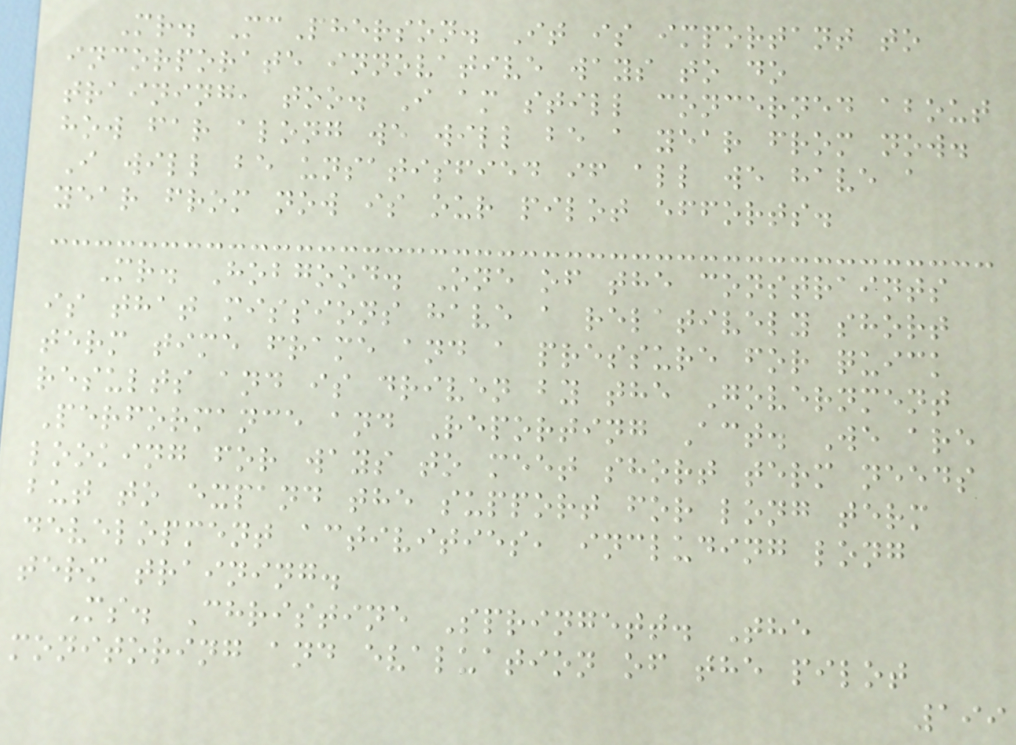Mr. McPherson. It is important to
incorporate innovative ways to do
training, too. I am still concerned about
how far along we will be a year from now.
I will be unsatisfied if all we have a
year from now is our pilot efforts.
Mr. Hobgood. One of the constraints
is that missions have a relatively short
term time frame and a pressure for quick
results and is driven by the Government
Performance and Reporting Act. We are
looking for ways to meet short term needs
but to expand the support for long term
development activities, including long
term training.
Ms. Christine Springett. The
monitoring and evaluation of the pilot
199
